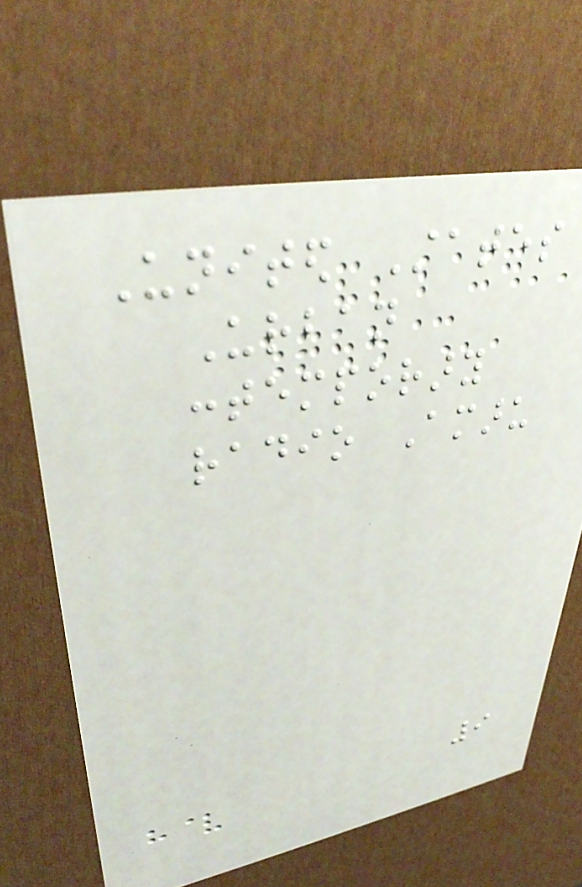United States
Urban
contemporary
radio Amaru
9
